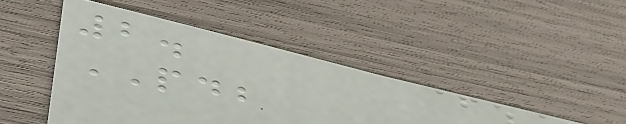2.
PDB
